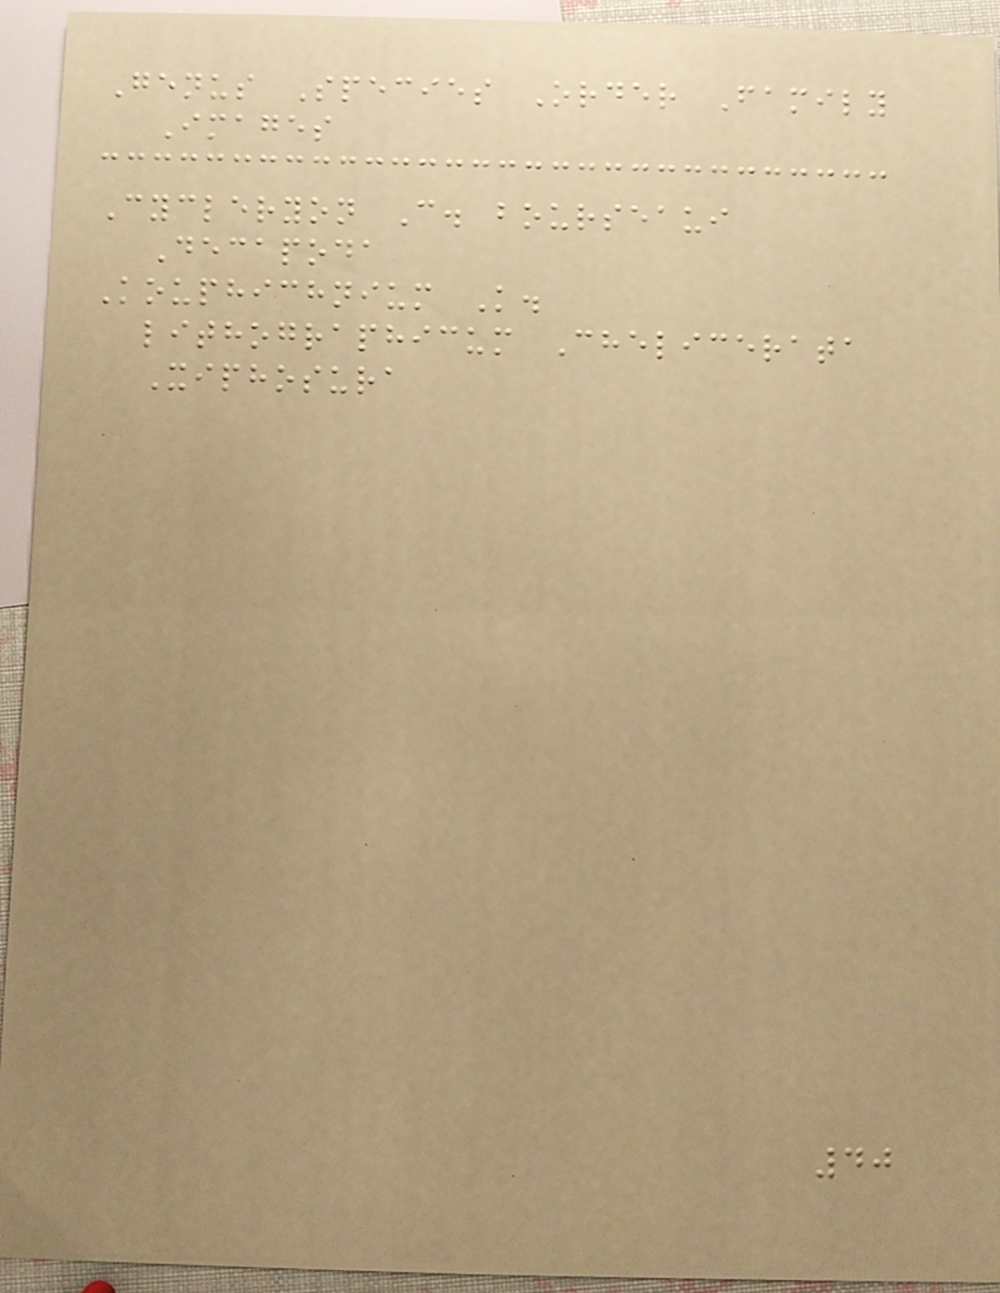Genus Species Order Family
Images
Cycleryon C. bourseaui
Decapoda
Kouphichnium K.
lithographicum Chelicerata
Xiphosura
40
